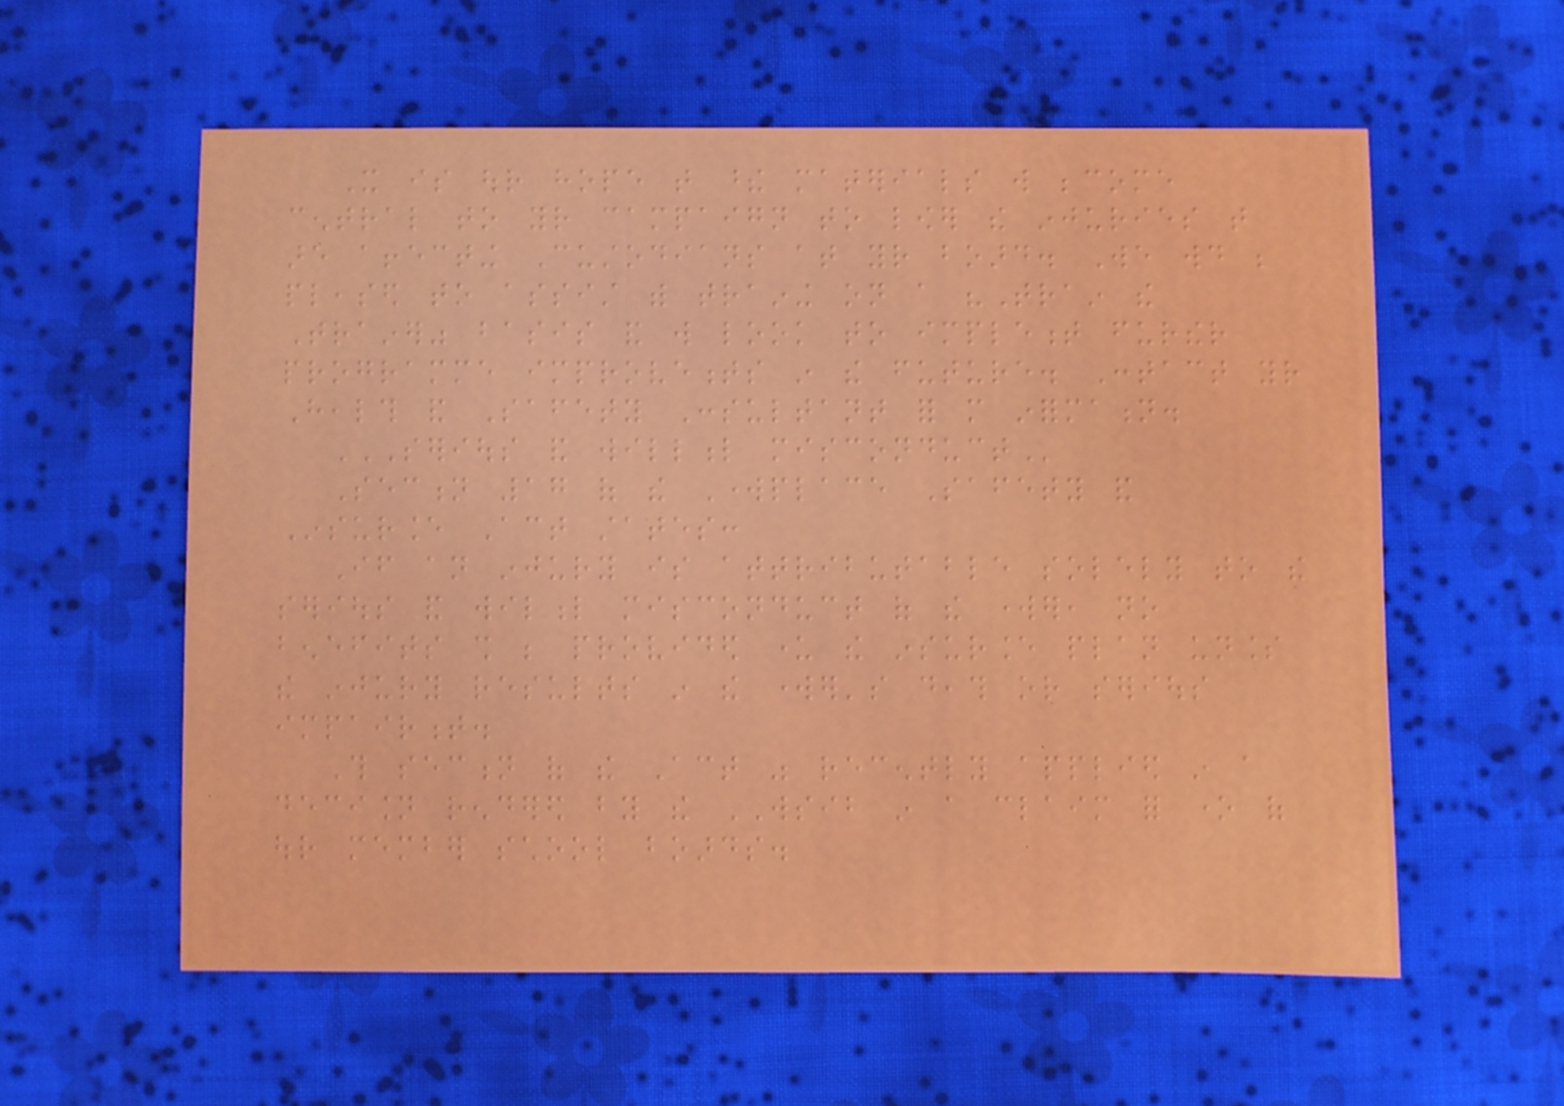It is our hope that these materials will become
central to your campaign to lower the injuries that
are affecting Custodians at your board. We would be
pleased to assist with training on a "Train the
Trainer" basis and will look to implement further
programme improvements in the future. Contact your
Health and Safety Consultant for more information.
SERIOUS AND WILLFUL MISCONDUCT
Section 17 of the Workplace Safety and
Insurance Act states:
If an injury is attributable solely to the
serious and wilful misconduct of the worker, no
benefits shall be provided under the insurance plan unless
the injury results in the worker's death or serious
impairment.
This section of the Act was recently applied in a
decision rendered by the WSIB in a claim for one of
our member school boards.
